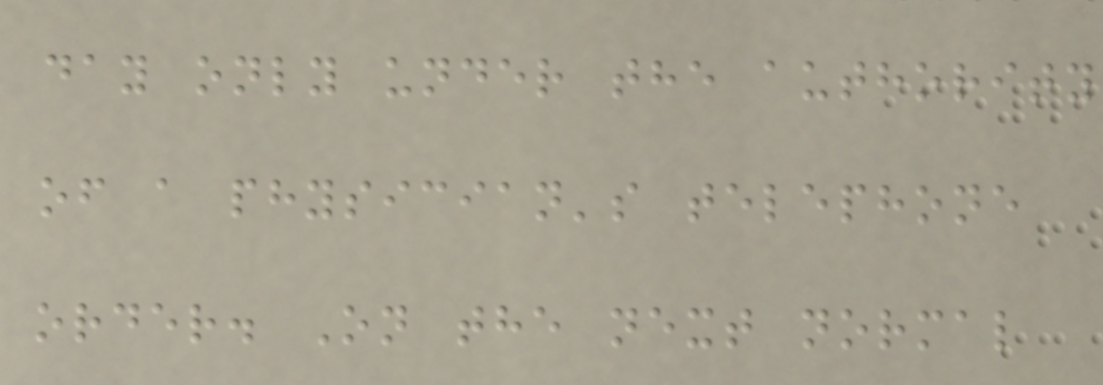day only under the authority
of a physician's telephone
order. On the next normal
